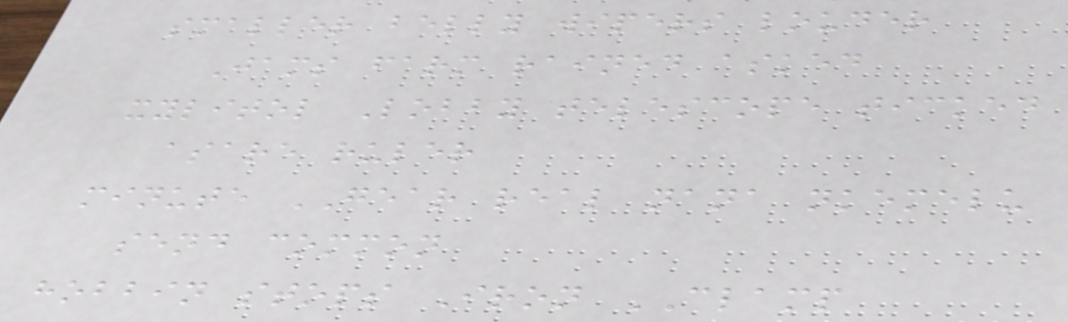smaller belly wipers louder
Jams farm rained asked
xylitol Lobby telescope ticked
asare ruler
minute GEAR real nana nkemelu
send common
hobbin stops Iron CLAMP
